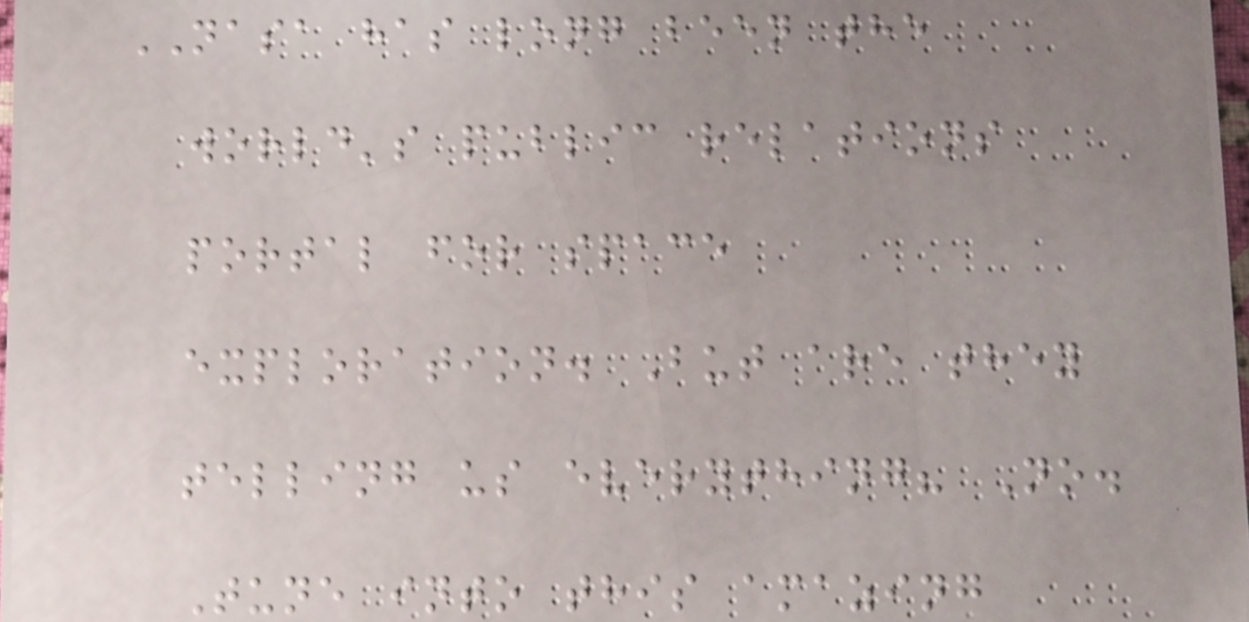NASA has long been the
world's public relations
portal for space
exploration. But are they
telling us everything? No.
Tune into this amazing
